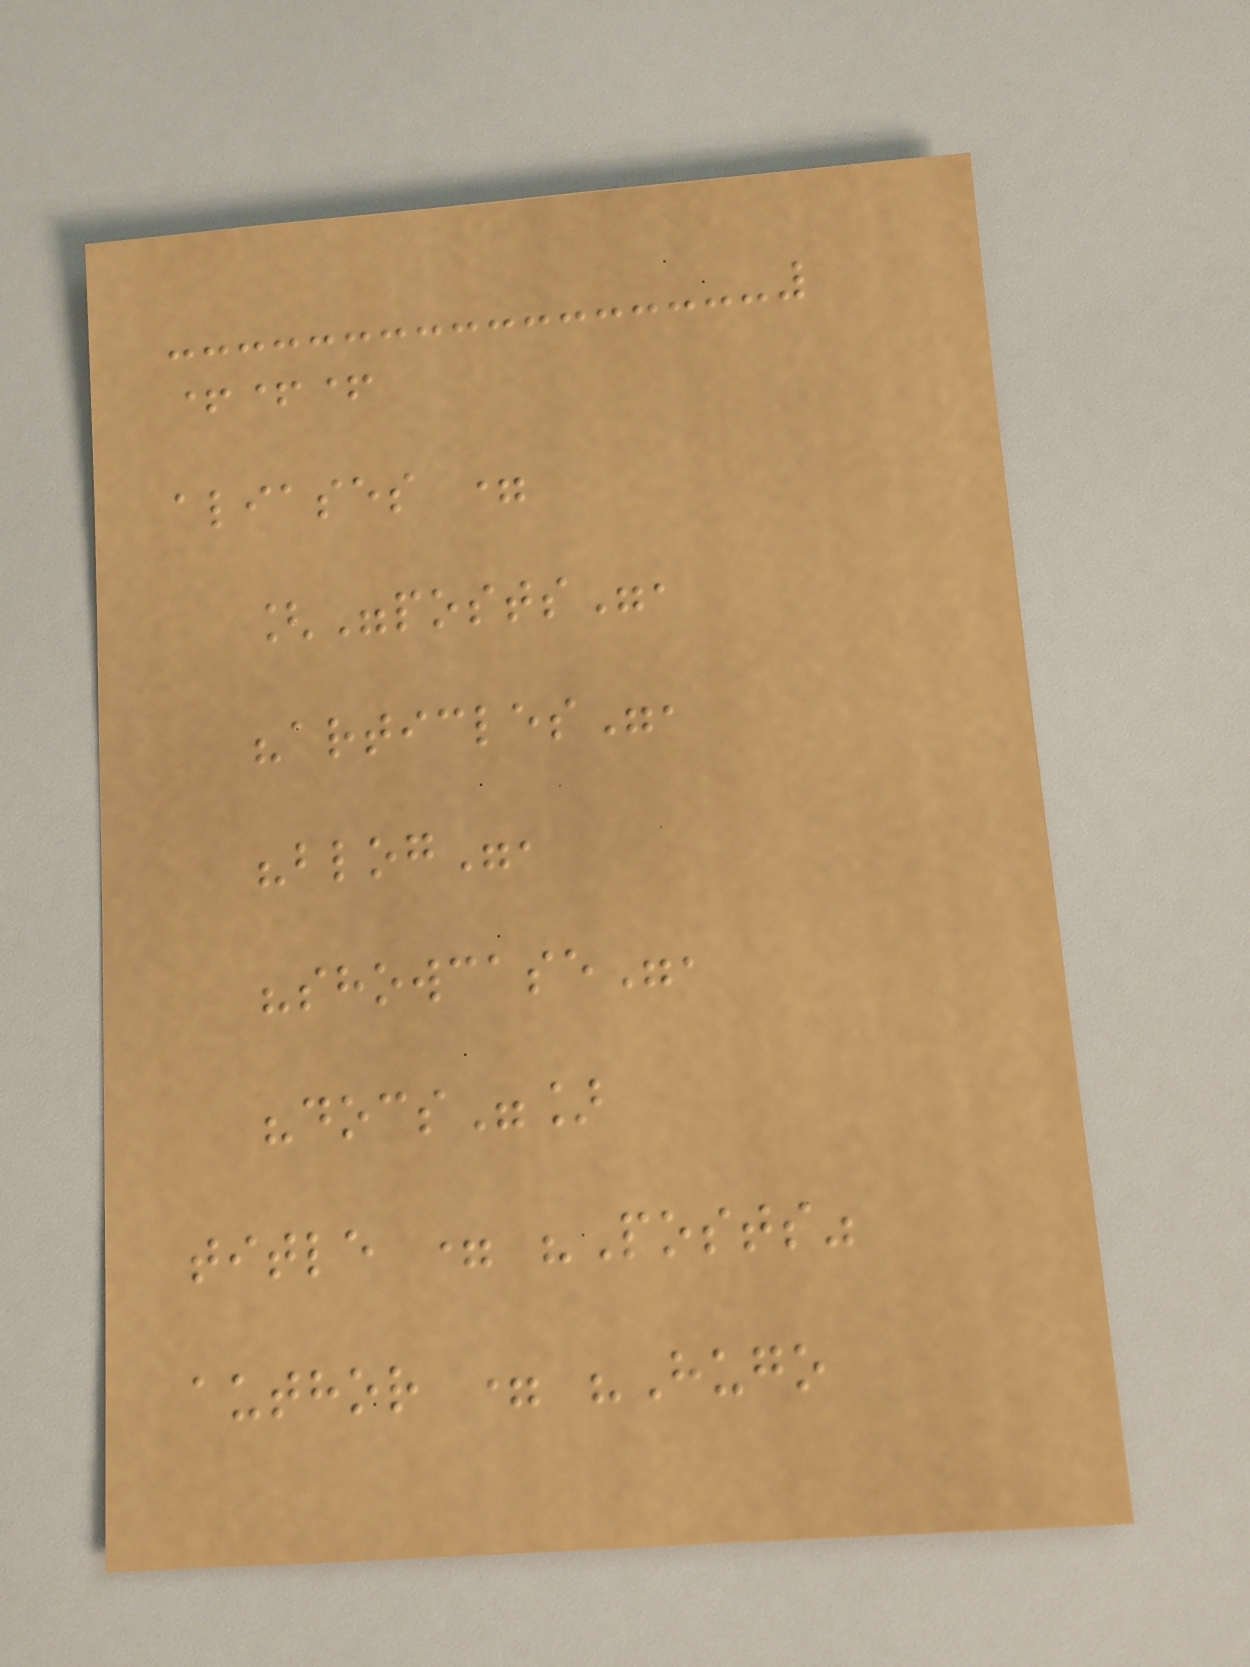+++
aliases =
["posts",
"articles",
"blog",
"showcase",
"docs"]
title = "Posts"
author = "Hugo
